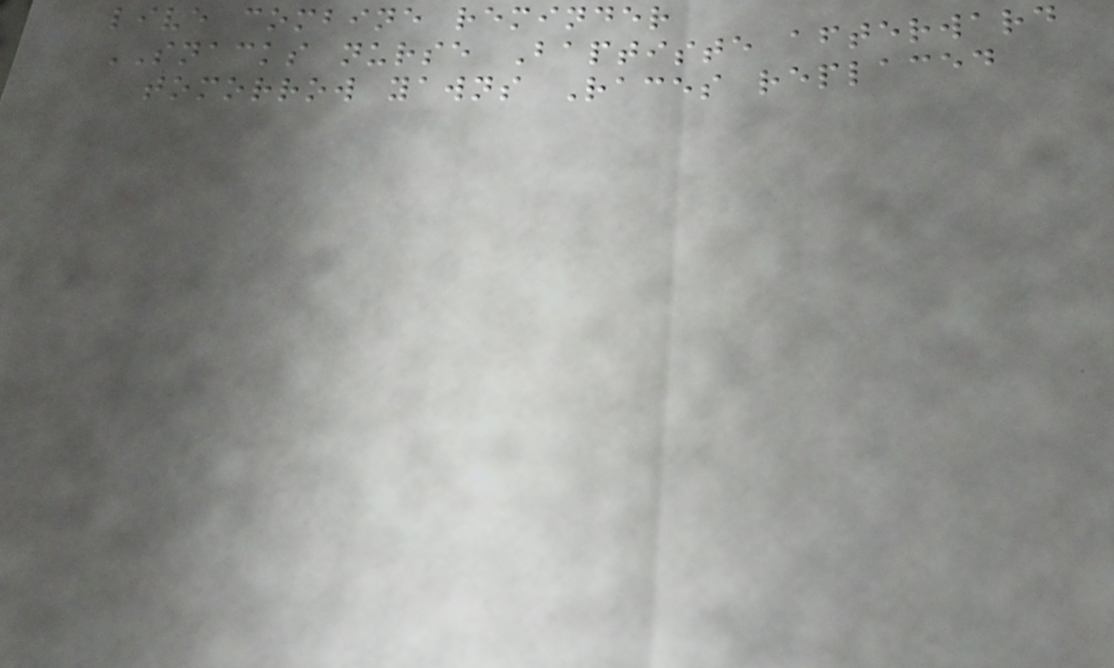live combine reminder
SNACKS nurse Baptiste afterward
tomorrow yawns Races replaced
